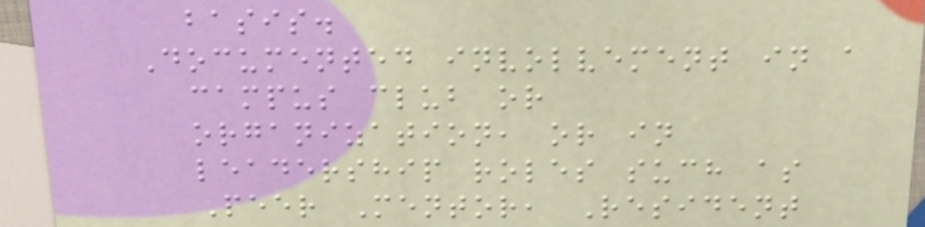basis.
Documented involvement in a
campus club or
organization, or in
leadership roles such as
Peer Mentor, Resident
